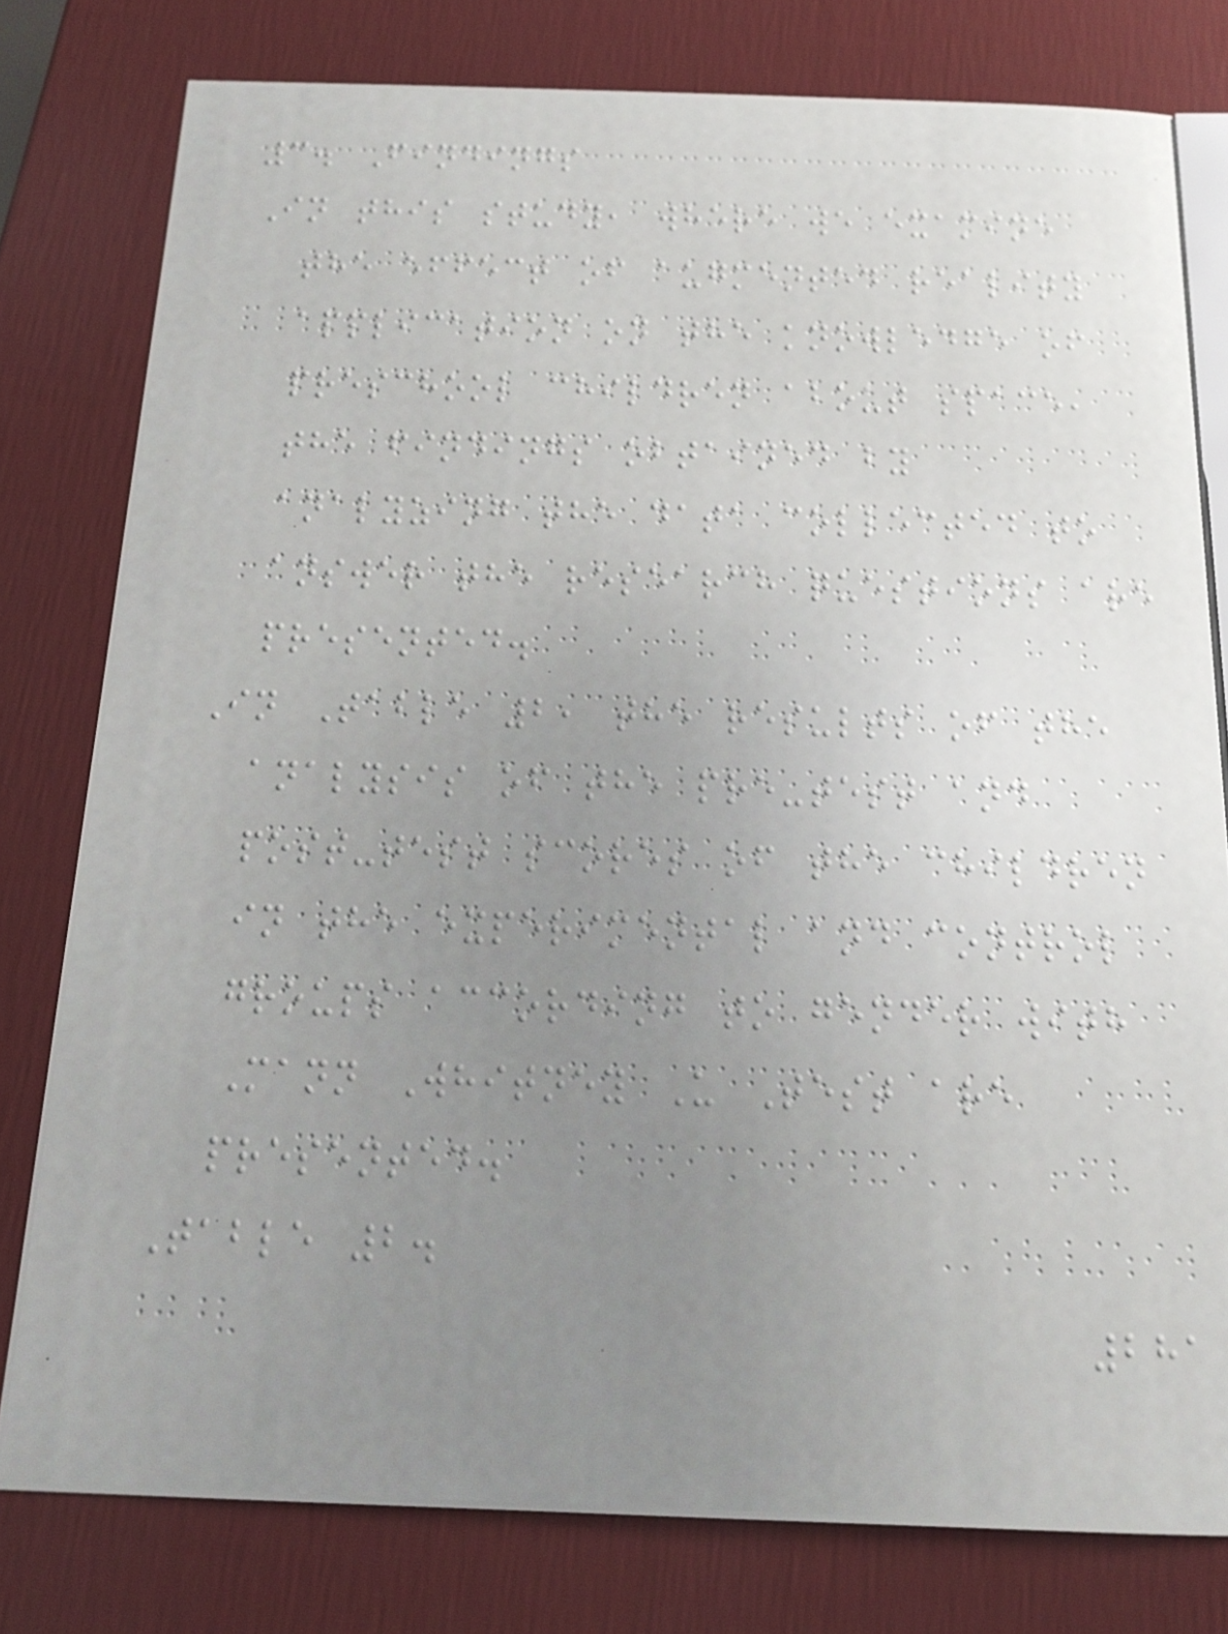3. Findings
In this study, where we examine
the effect of augmented reality
application on the knowledge of
preschool children about space,
the findings obtained by
analyzing the data collected to
answer the research questions are
presented.
In Table 2, the results of the
analysis of the pre-test and
post-test scores of the children
in the experimental and control
groups according to gender with
Mann Whitney U Test are
presented.
Table 2.
281
